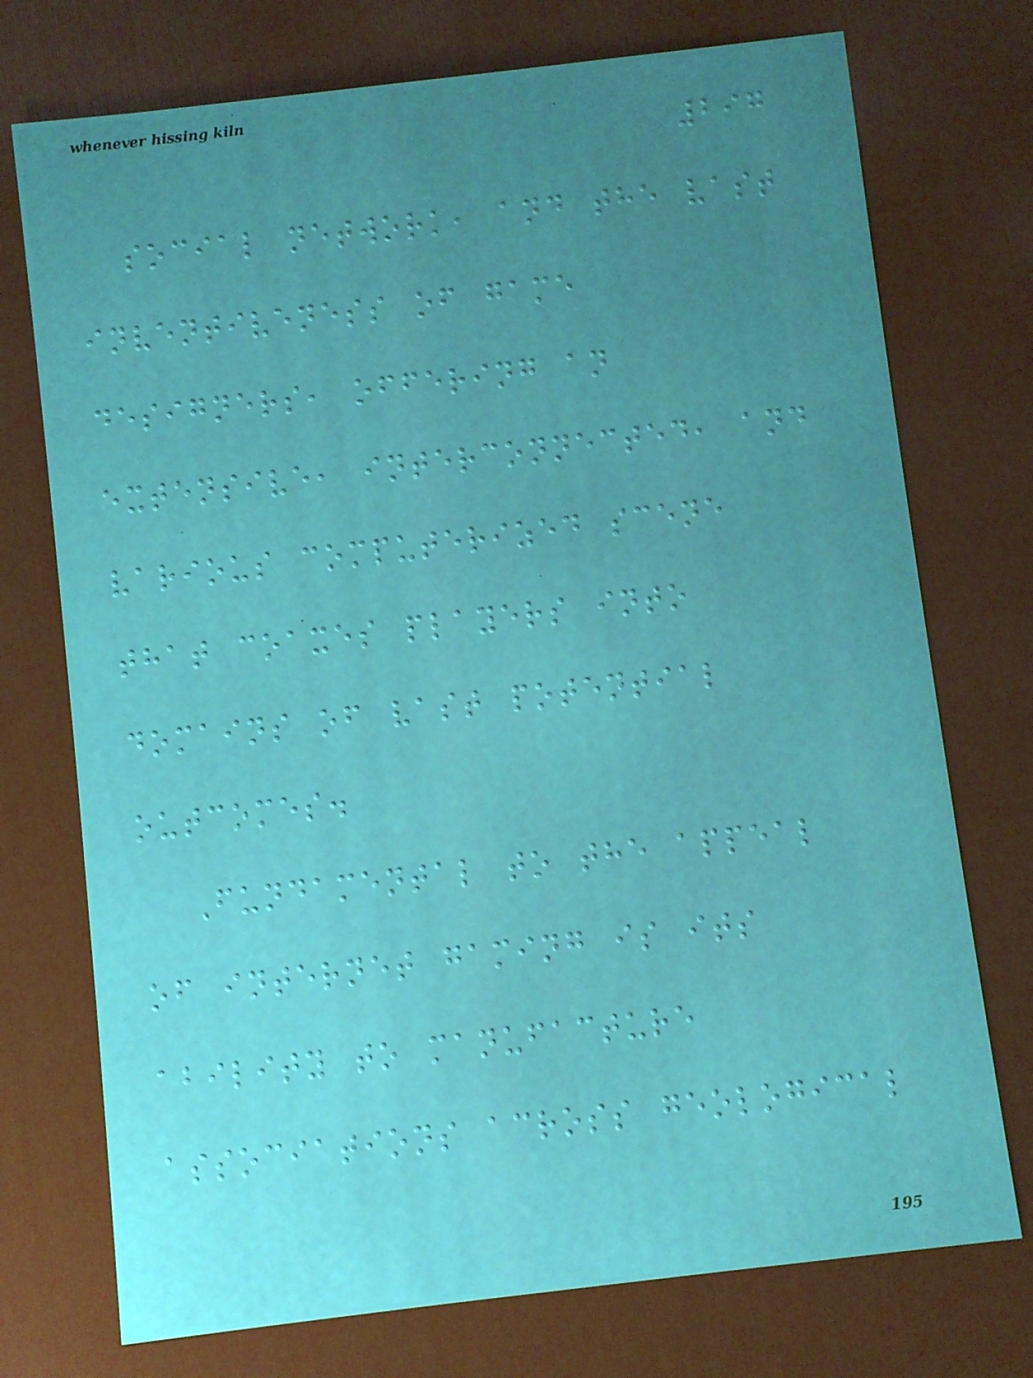297
social network, and the vast
inventiveness of game
designers, offering an
extensive, interconnected, and
various computerized scene
that coaxes players into
domains of vast potential
outcomes.
Fundamental to the appeal
of internet gaming is its
ability to manufacture
associations across geological
